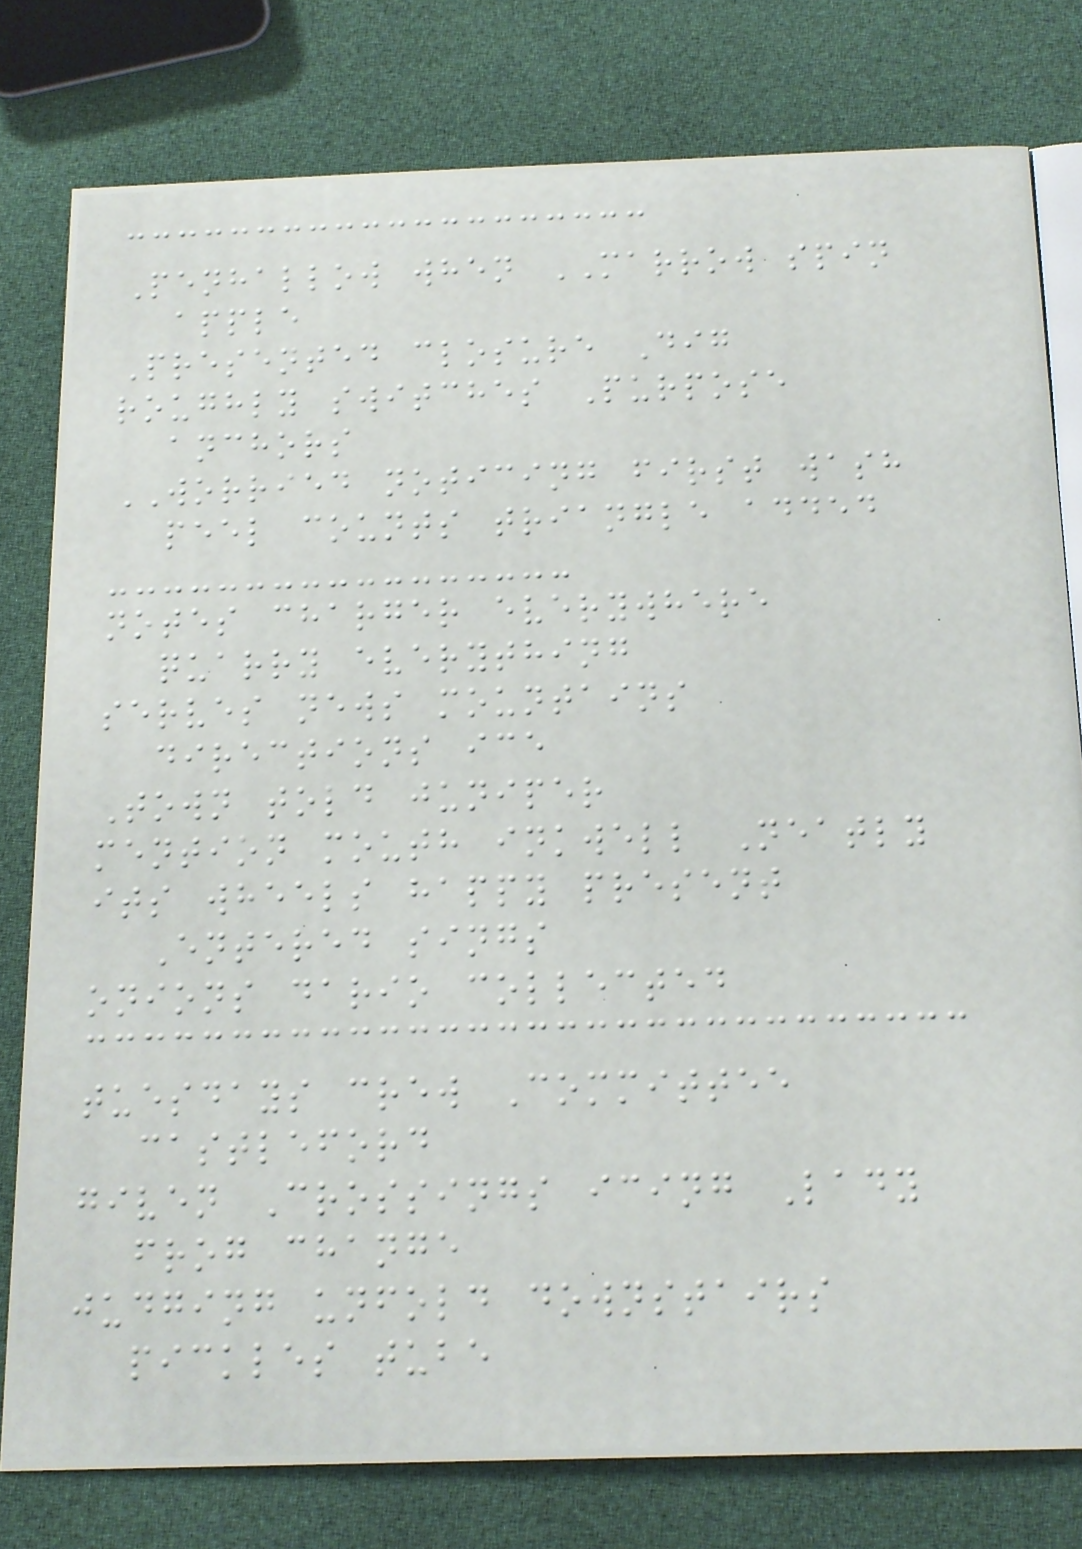Penhallow when MARROW spin
apple
Presented closure Dig
roughly switches Purpose
anchors
WORRIED noticing first wash
peel counts triangle added
notes charger everywhere
quarry everything
serves news mountains
directions ice
Town told juniper
mention mouth inkwell Neatly
its wheels happy present
Entered sings
onions dario collected
tuesdays crew Committee
castleford
given Crossings icing Lady
frog change
judging unfold downstairs
pickles tube
